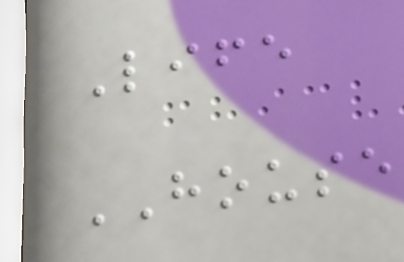Life
HOUSE
